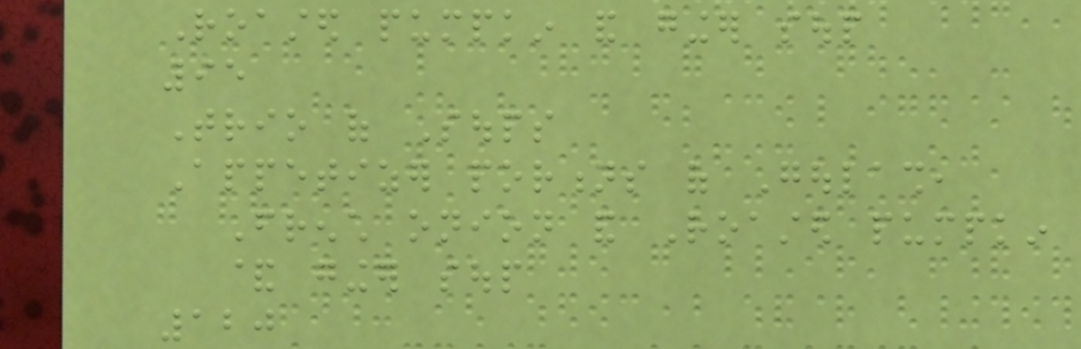Roasted pumpkin and ginger soup
95
Trio of Soups
Appetizer portions of Goulash,
French onion and Roasted pumpkin
& ginger soup
120
